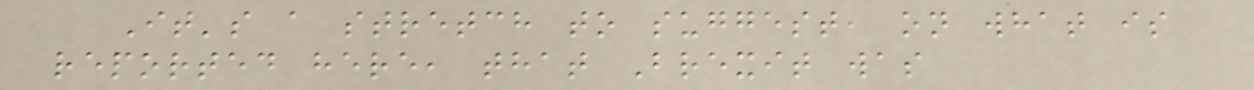It's a stretch to suggest, on what is
reported here, that Brexit was
